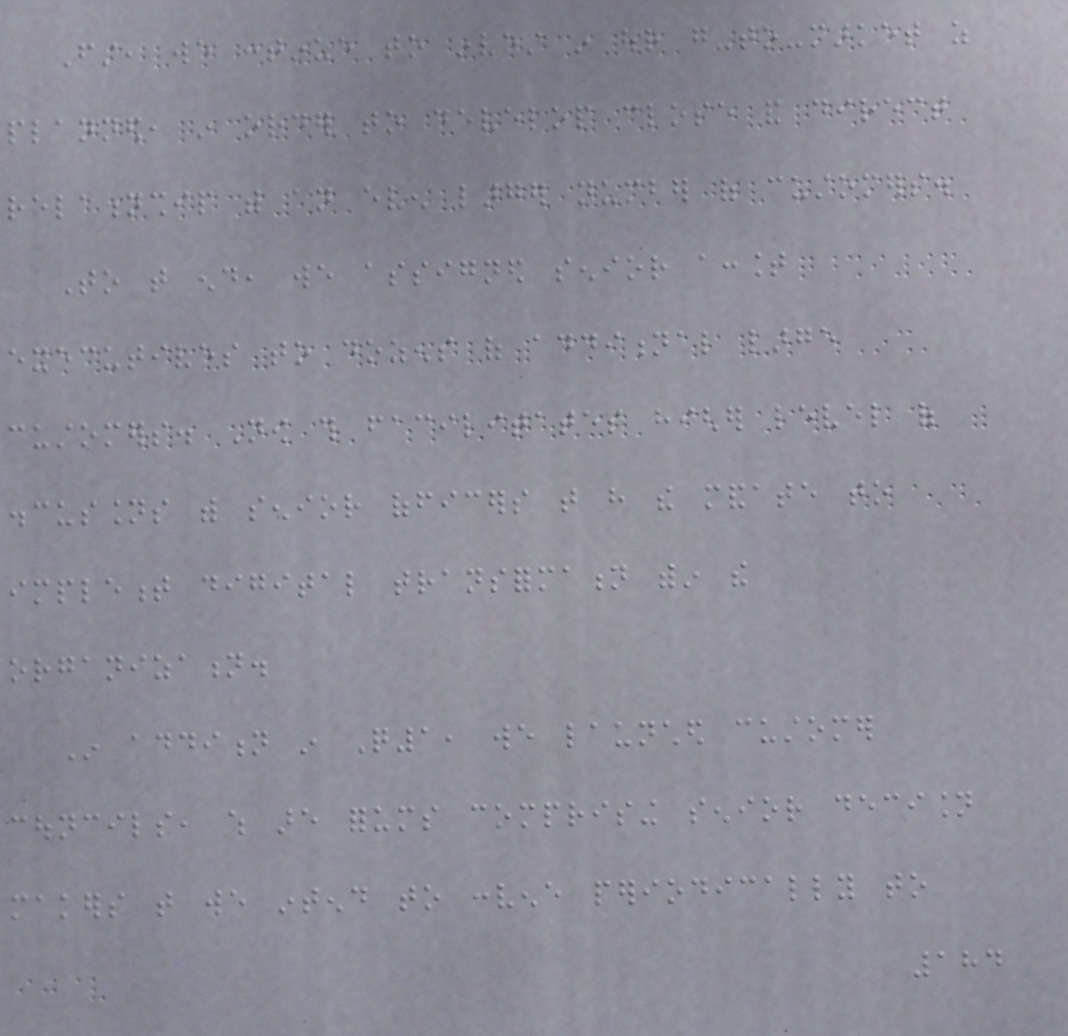First, we continue to invest in our go-to-market as
planned, in order to develop close and direct
relationship with an even larger number of customers.
To that end, we assigned senior account
executives to dozens of additional large
customers. Now this facilitates higher level of
discussions with senior officers that have the mandate to
implement digital transformation within the
organization.
In addition in Q1, we launched customer
councils, which are forums comprising senior decision
makers that we intend to convene periodically to
184
